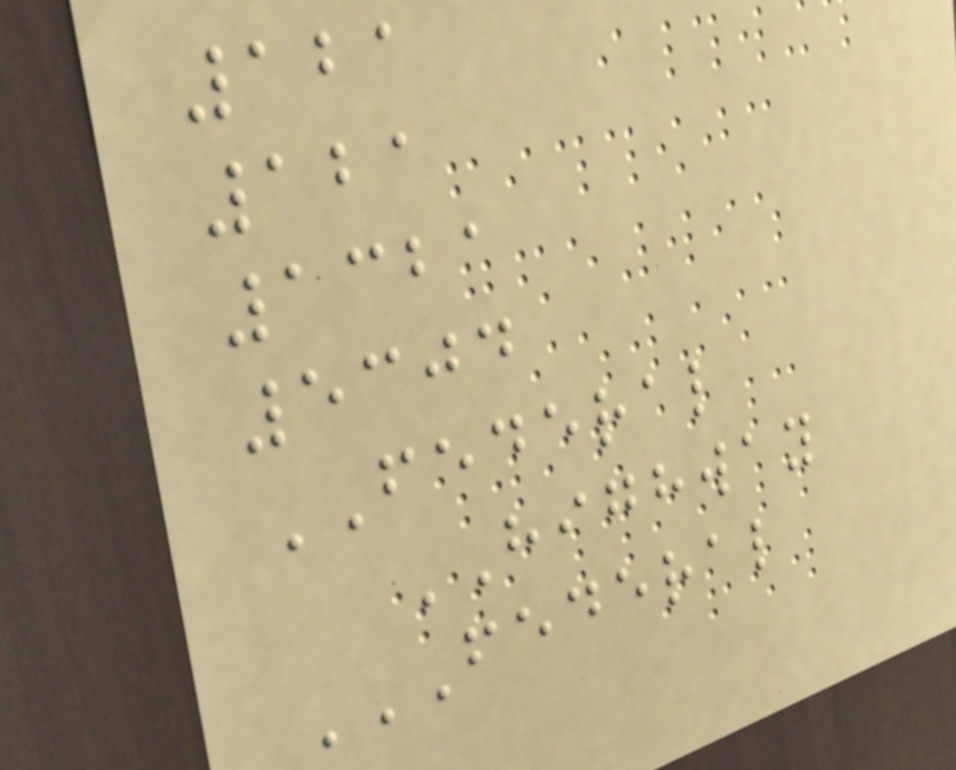121
121
1321
5304
FEDERAL
HIGHWAY
FEDERAL
